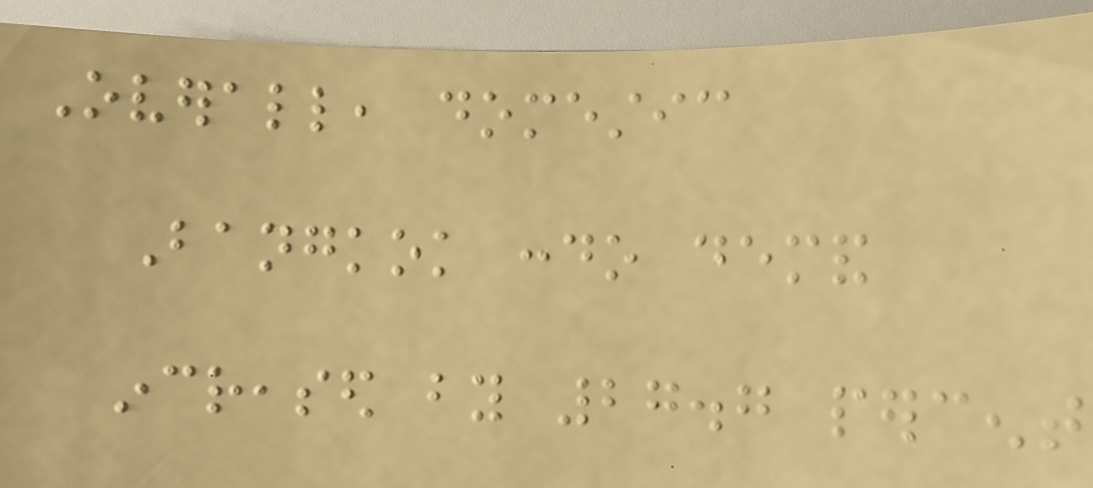Overall, domestic
Bangkok condo demand
increased by 27.7 percent
